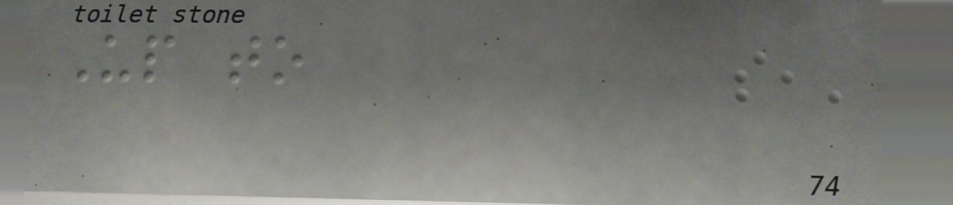Up to
